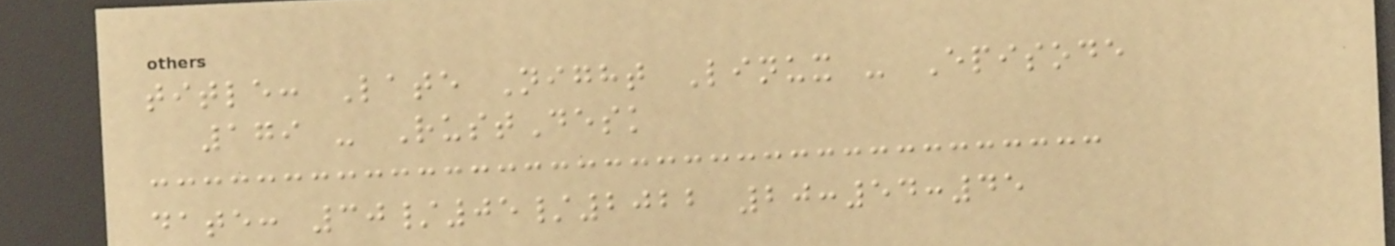title: Late Night Linux - Episode
179 - RustDesk
date: 30/05/2022 20:54:45
